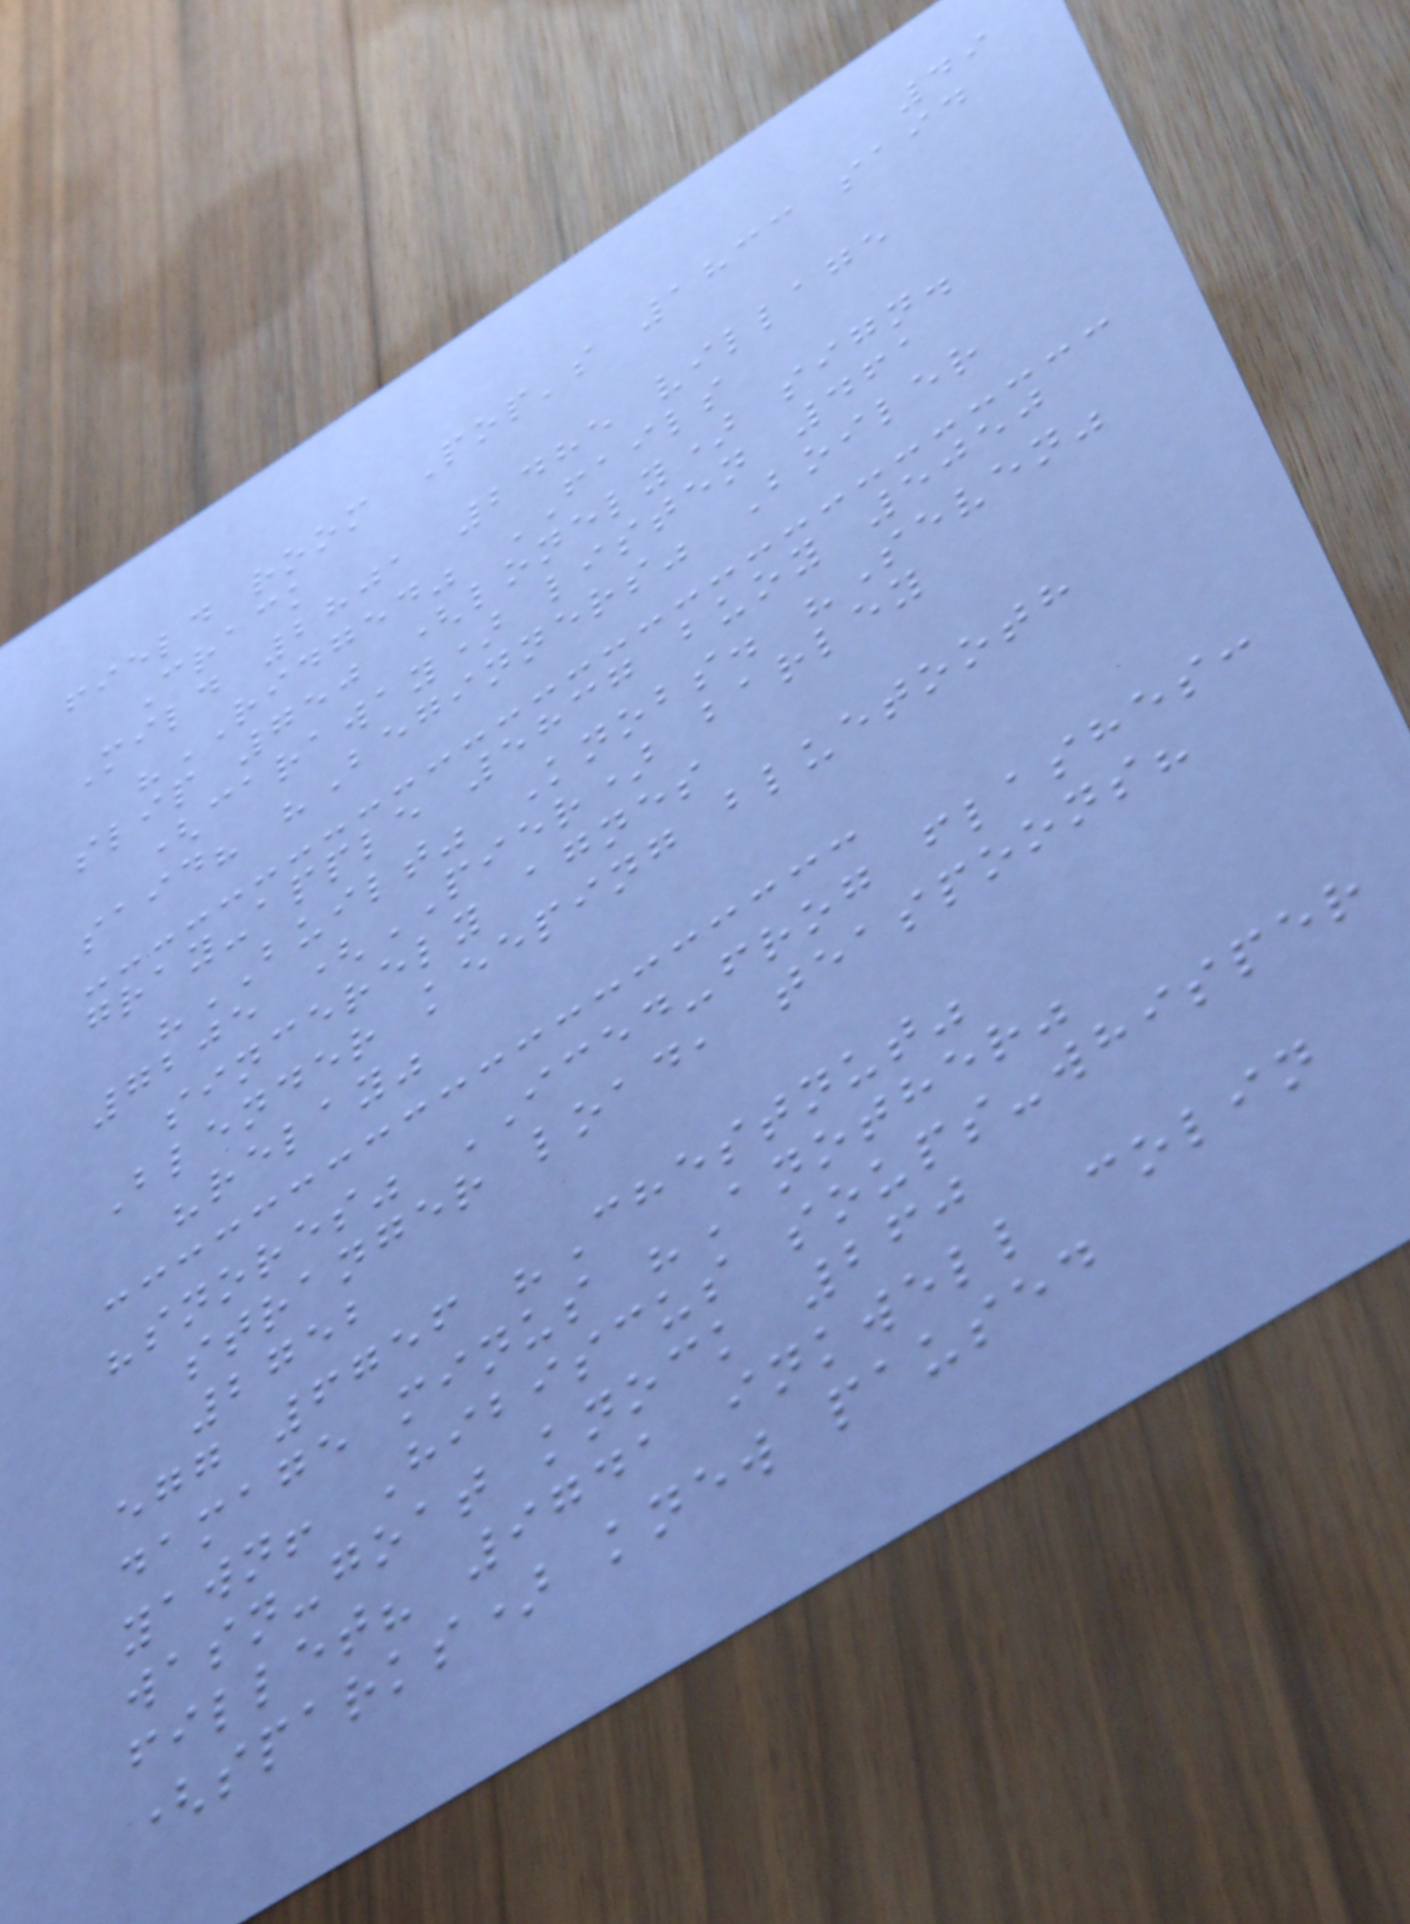49
field room Pop's 1833 said
Crack
Mild 2801 2485 village
"RIDGED" FAILS
slip 750 (lonely) sign.
(caraway) listen 461
said? "Beginners" Boiler
gray-apple 5837 buoy 5050
"BUILT" Knobs. "Seven"
7205 (PIER) barley
sincerely agnes
Blender keeping bluetooth
"relay"
"snores" ICED-frog flashes:
stranger load, teaspoons?
2752
egg 6756 "Chestnut"
damage minus "Another"
yawn! Hibiscus soups-whisper
wasn-goat knock 260
fillet? 9741 inkwell colin
(sparks) knew paused
